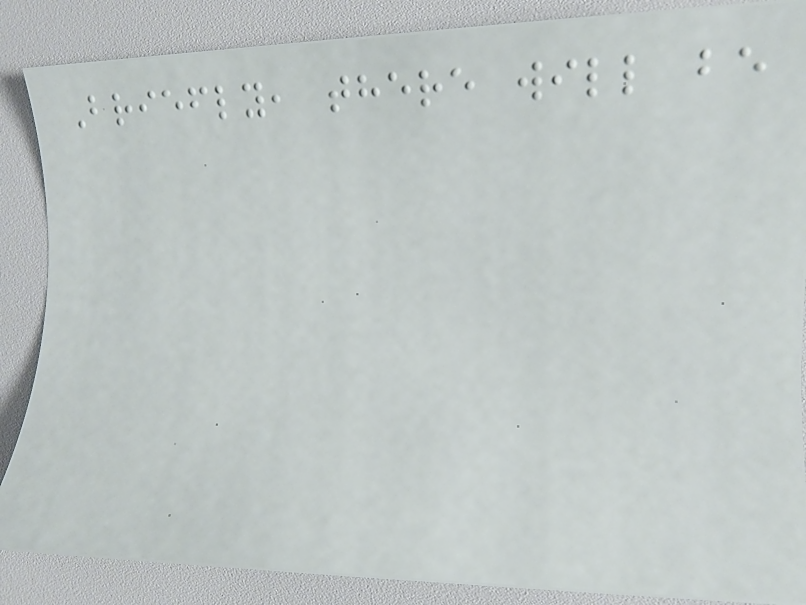Briefly, there will be
